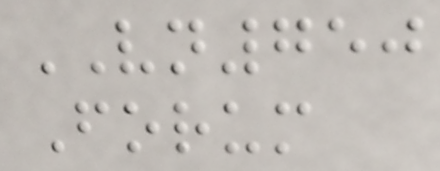VN750
Forum
